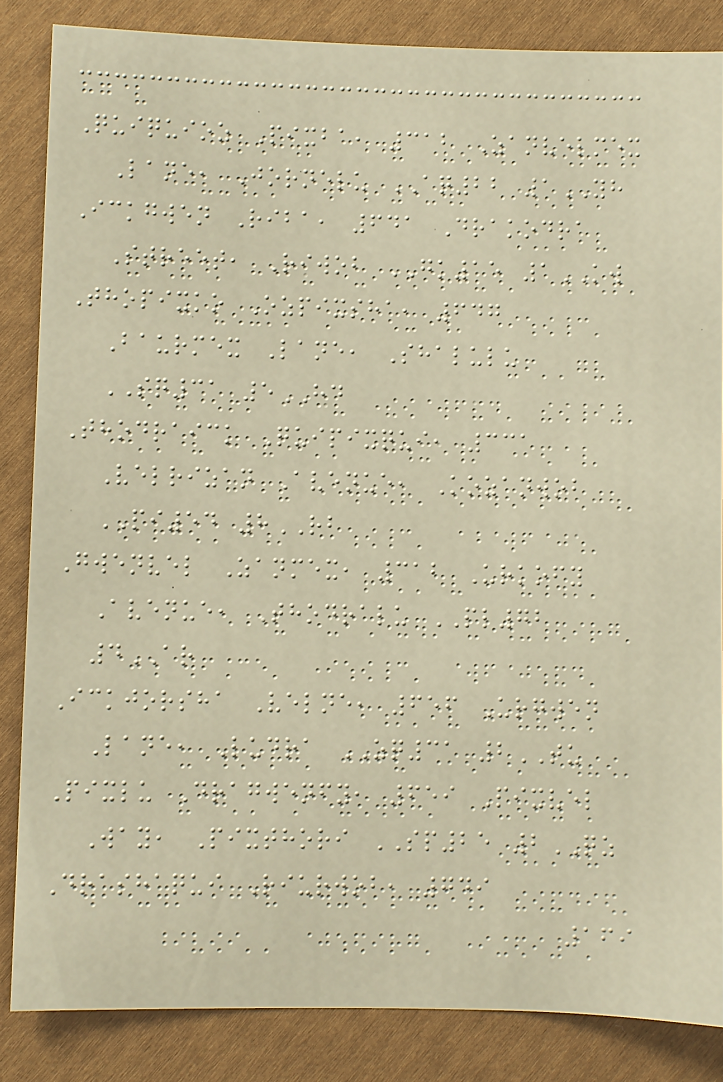Quiquioz Pixba, 312 Zanvelmex
Lane, Jornelu AQ22 1YH
Ickgwen Riba, 641 Drakodra
Street, Riwob GK15 1KW
Thopixko Ozpixsha, 647
Baurmex Lane, Shalulu
SQ31 5HD
Thodraick Quipixqui, 331
Velrizan Avenue, Kozanwob
PI54 8RB
Gwenvel Zanmex, 312 Urkofy
Avenue, Thodralu PL72
4AR
Ickjorsha Velne, 656 Urgwen
Lane, Ludra ZQ31 2TU
Pixlu Dragwenfy, 659 Pixvel
Way, Pixthori SP25 2QZ
Drashaqui Riurwob, 749
169
